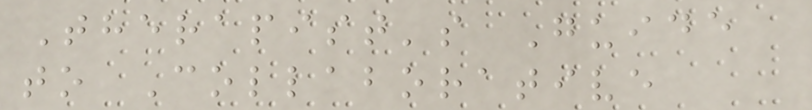Therapist's Guide
to Collaborative
